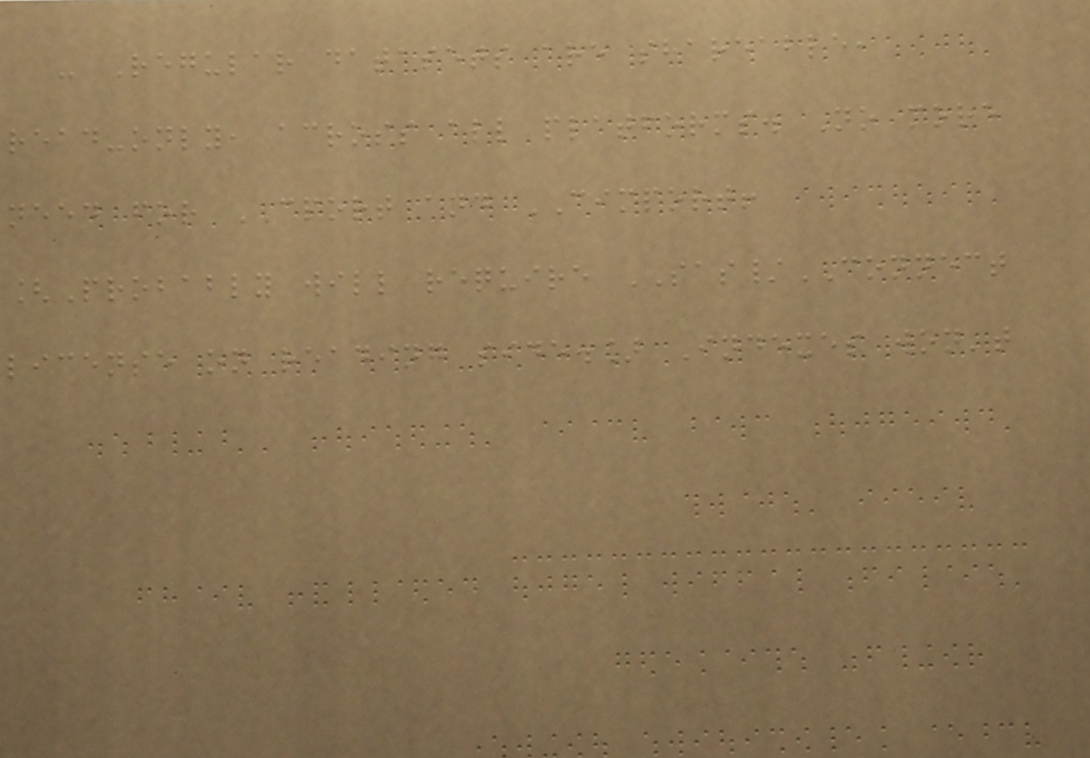- Regular datasets are shareable,
read-only, across all platforms. No more
need for CPORT and CIMPORT!
[Probably will require SAS/CONNECT
license on reading side.] Indexes won't
